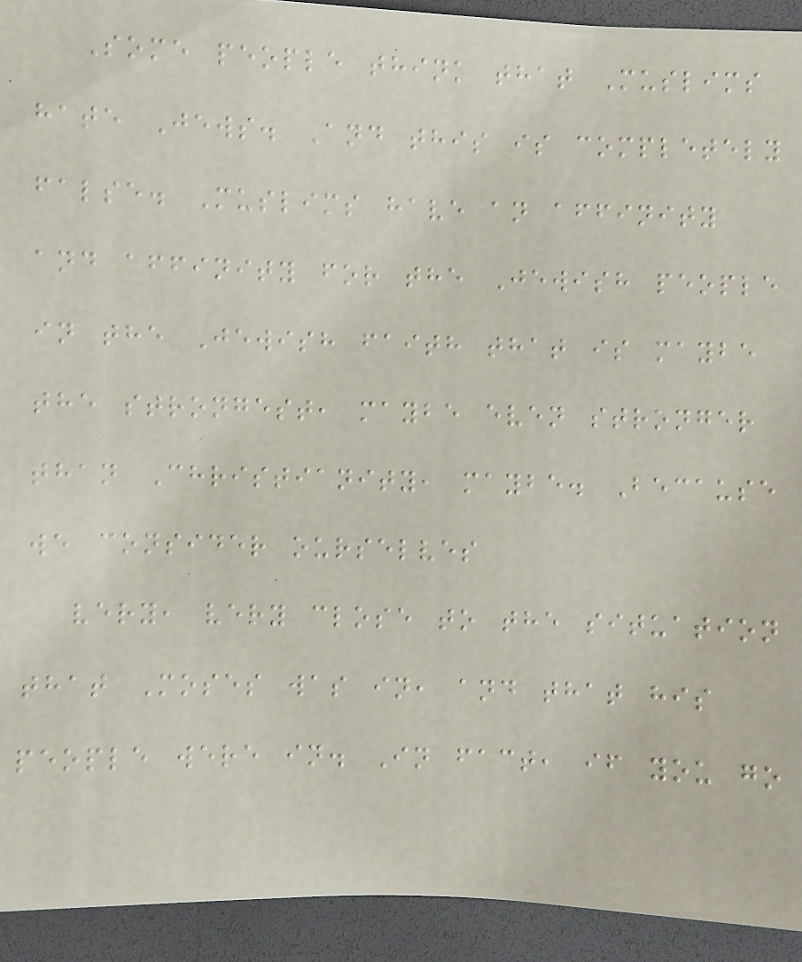Some people think that Muslims
hate Jews. And this is completely
false. Muslims have an affinity
and affinity for the Jewish people
in the Jewish faith that is maybe
the strongest, maybe even stronger
than Christianity, maybe. Because
we consider ourselves
very, very close to the situation
that Moses was in, and that his
people were in. In fact, if you go
